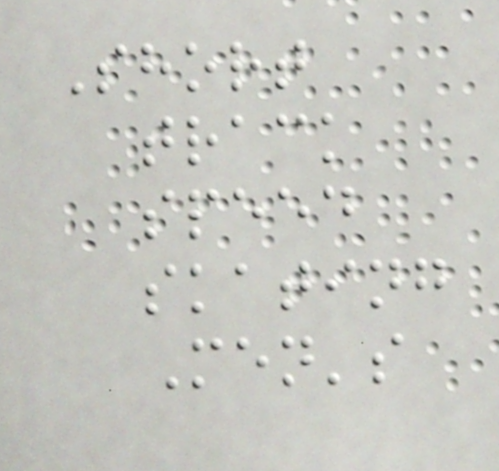Short
track
speed
skating
Men's
